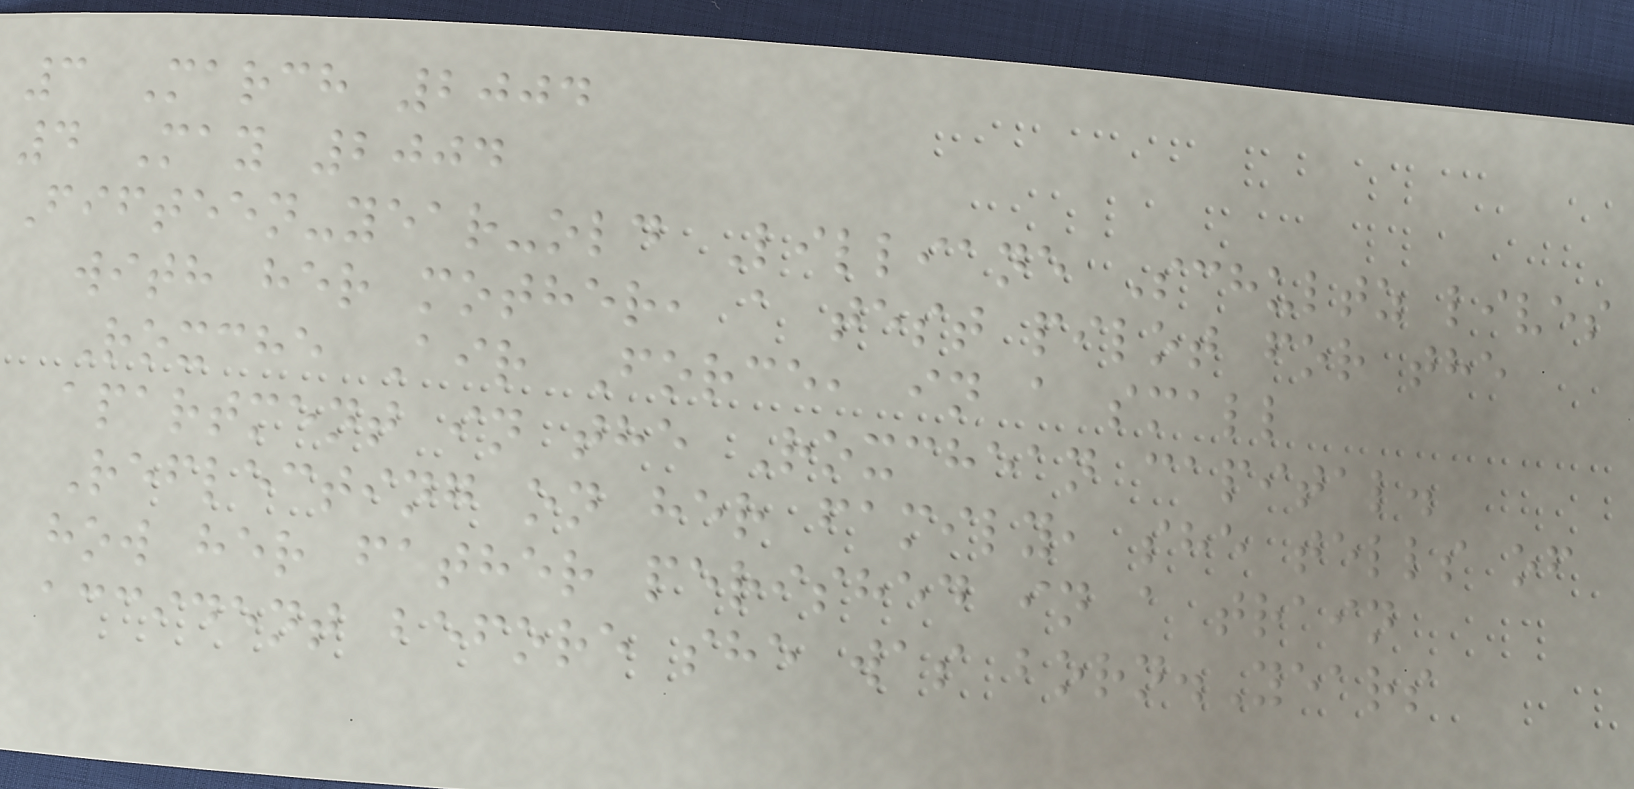3 March 2004
4 May 2004
Fifteen-year-old Lilliane Schultz lives
with her mother, a test pilot for the
Roxche Air Force, in a small
apartment in the Roxchean capital.
Reflecting on her family, she tells of
how her father perished in a train
accident before she was born.Years
